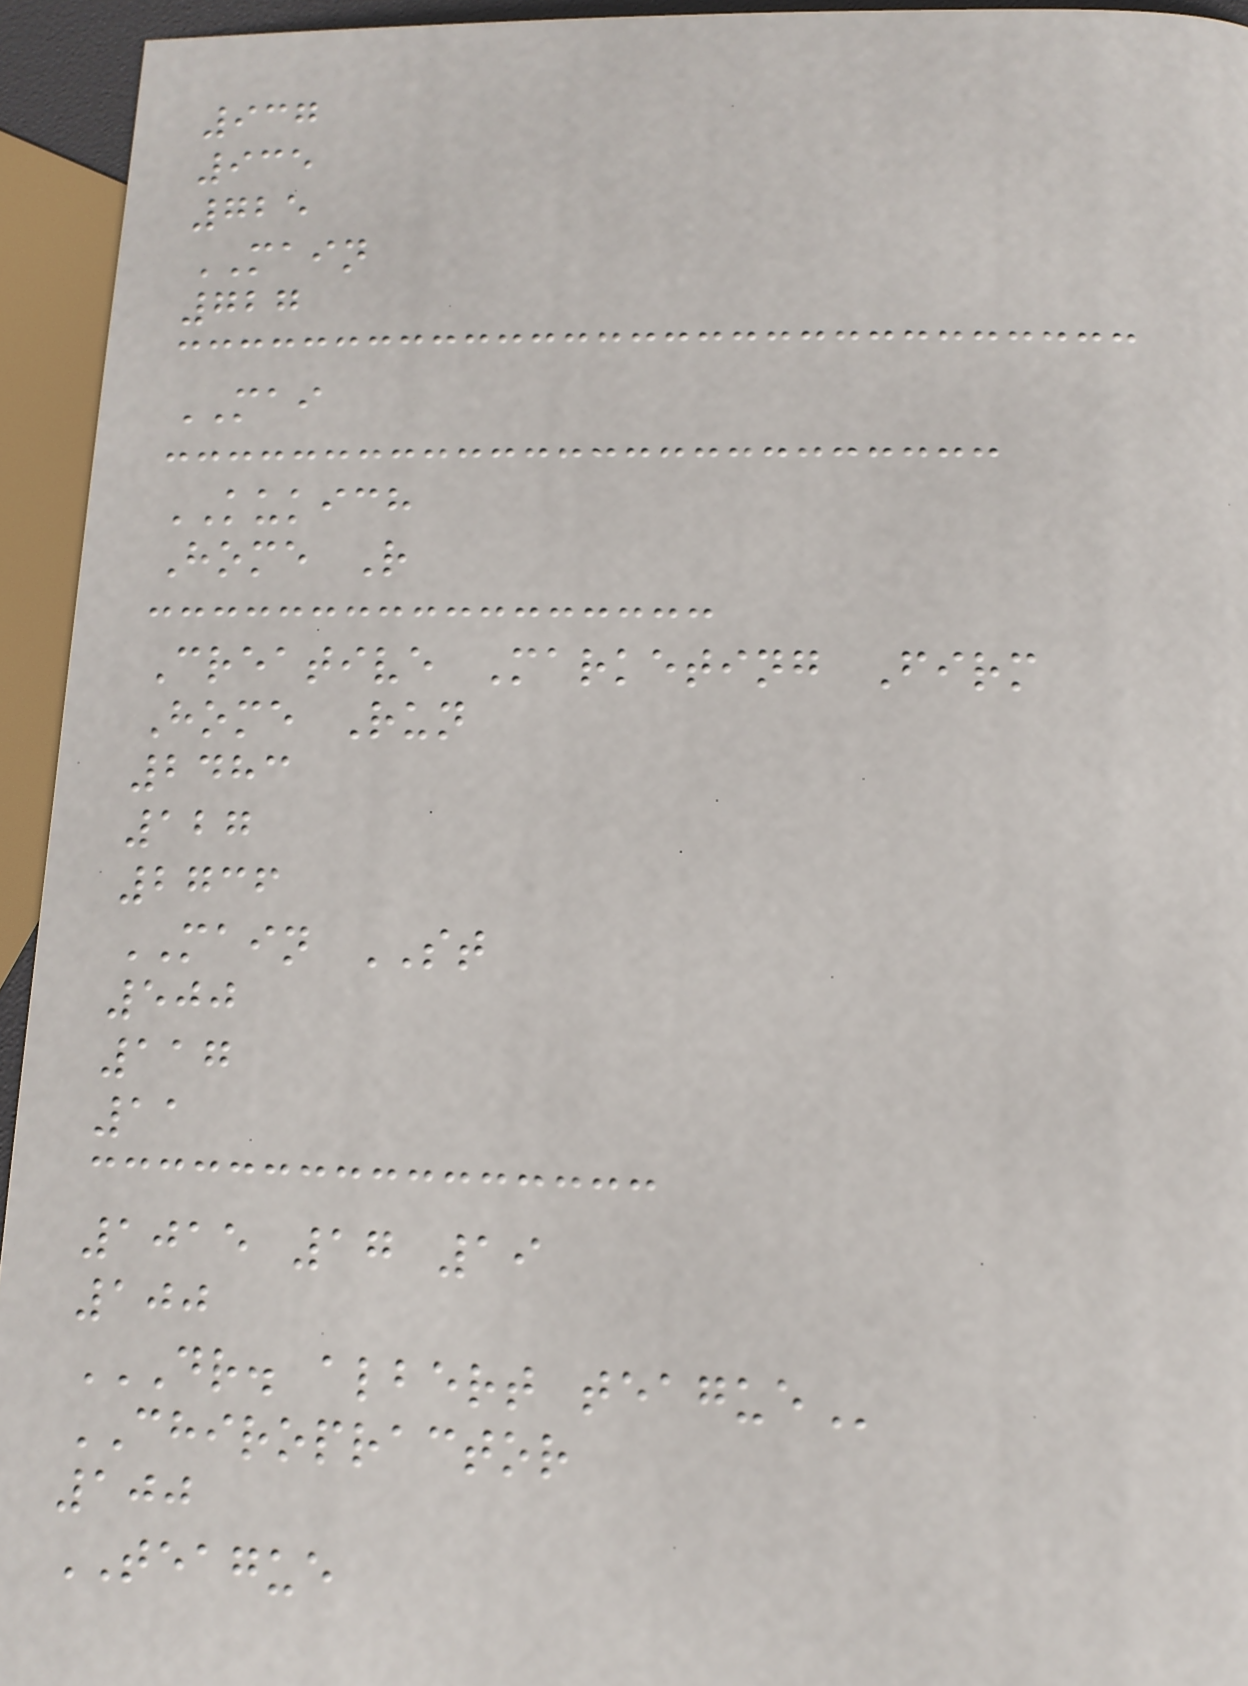937
935
725
MAIN
727
MAI
KUKICH
Home R
Creative Marketing Firm
Home Run
2483
127
2736
MAIN ST
500
117
11
1015 17 19
100
DR. ALBERT TEAGUE
CHIROPRACTOR
100
TEAGUE
